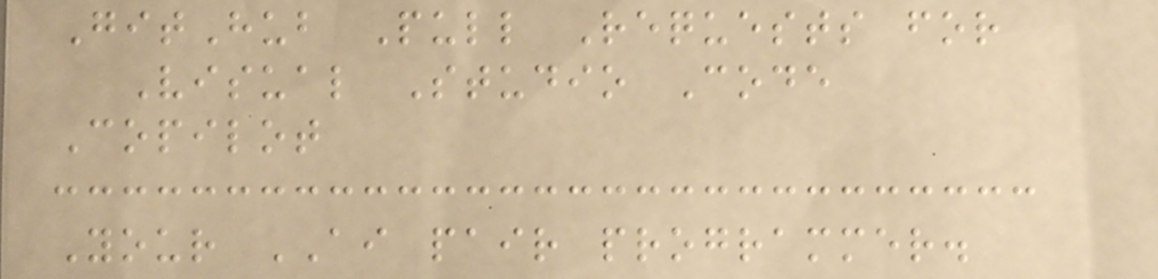GitHub Pull Requests for
Visual Studio Code
Copilot
Your AI pair programmer.
